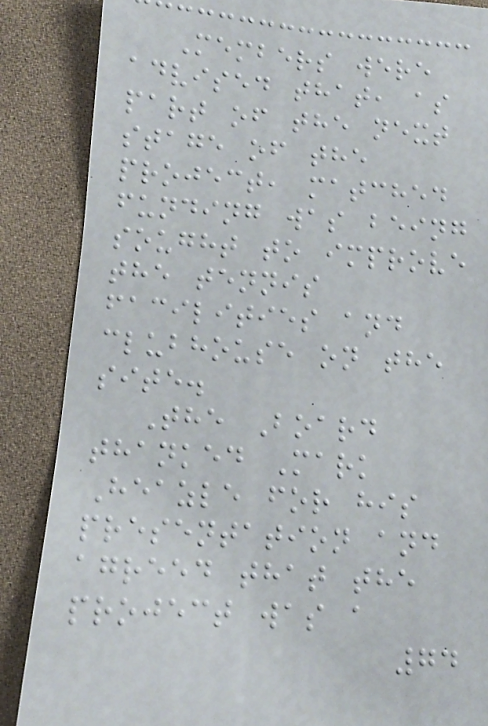Members were
advised that, as
part of the next
stage of the
project, matched
funding was being
sought to improve
the tennis
facilities and
clubhouse on the
site.
The Board
thanked Mark
Heazle for his
presentation and
agreed that the
project was a
74
